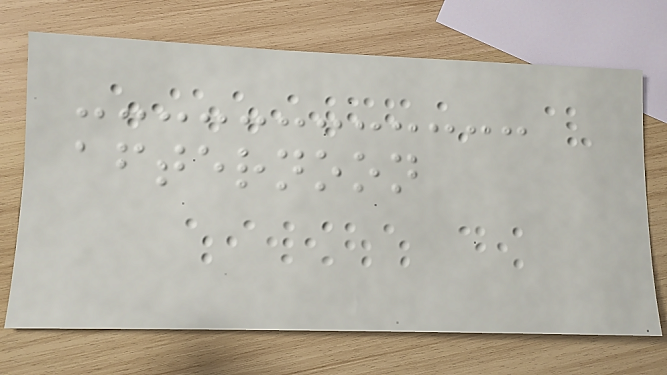afternoon
